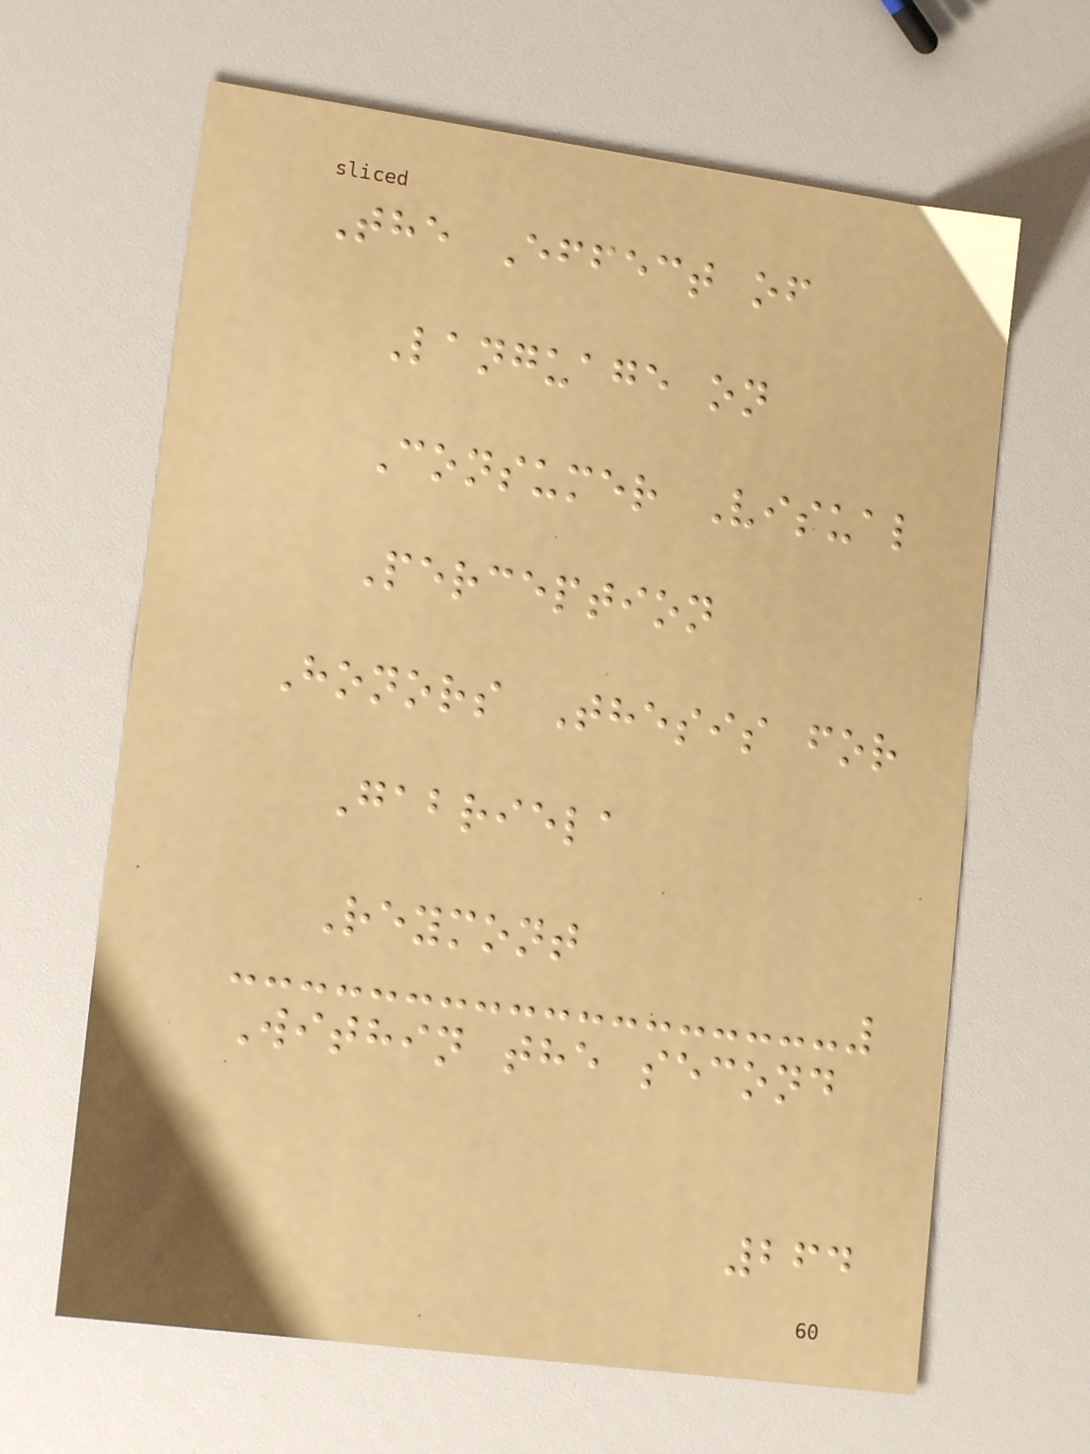The Effect of
Language on
Consumer Visual
Perception
Honors Thesis for
Gabriela
Reymont
Within the second
264
